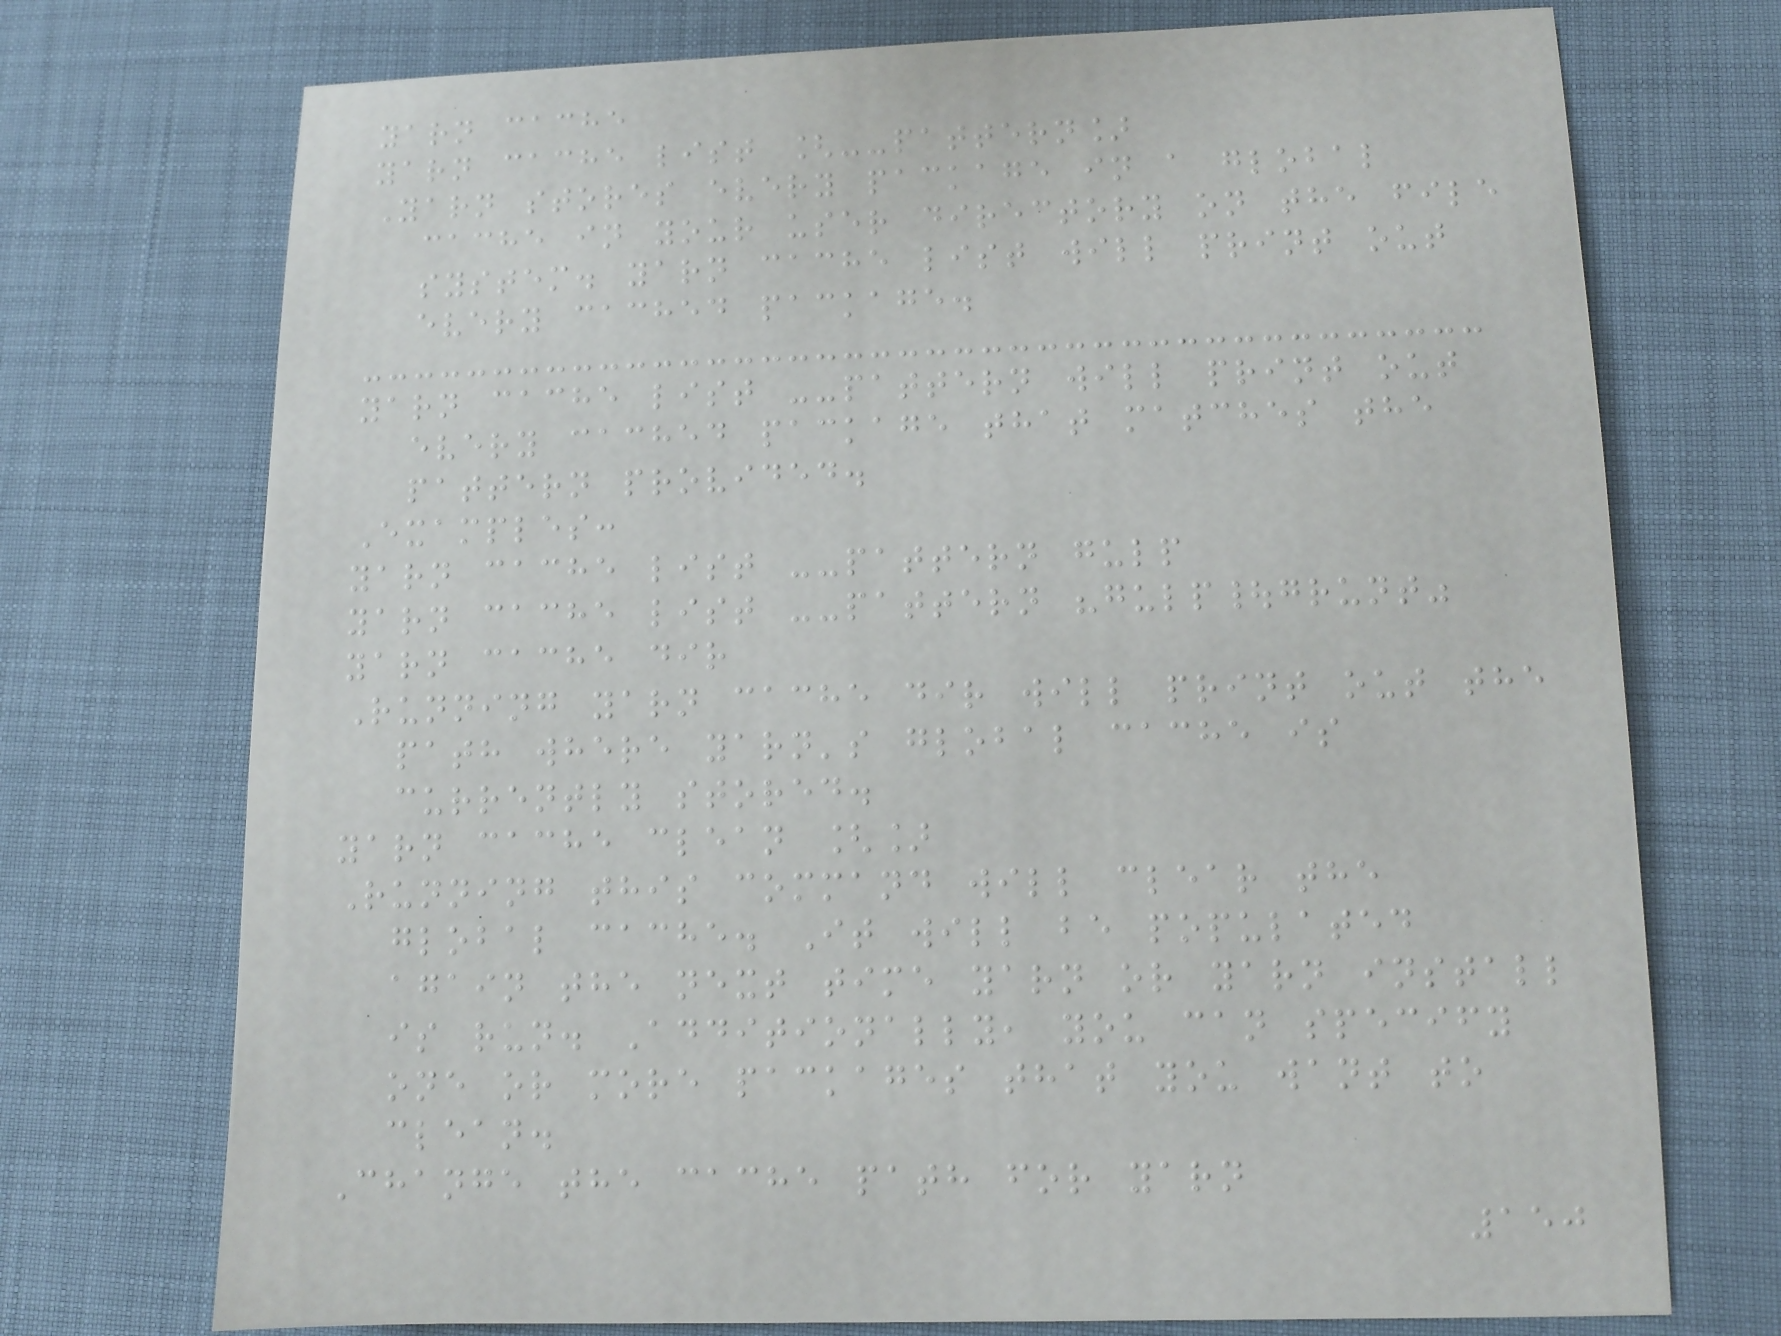yarn cache
yarn cache list [--pattern]
Yarn stores every package in a global
cache in your user directory on the file
system. yarn cache list will print out
every cached package.
yarn cache list --pattern will print out
every cached package that matches the
pattern provided.
Examples:
yarn cache list --pattern gulp
yarn cache list --pattern "gulp|grunt"
yarn cache dir
Running yarn cache dir will print out the
path where yarn's global cache is
currently stored.
yarn cache clean []
Running this command will clear the
global cache. It will be populated
again the next time yarn or yarn install
is run. Additionally, you can specify
one or more packages that you want to
clean.
Change the cache path for yarn
150
